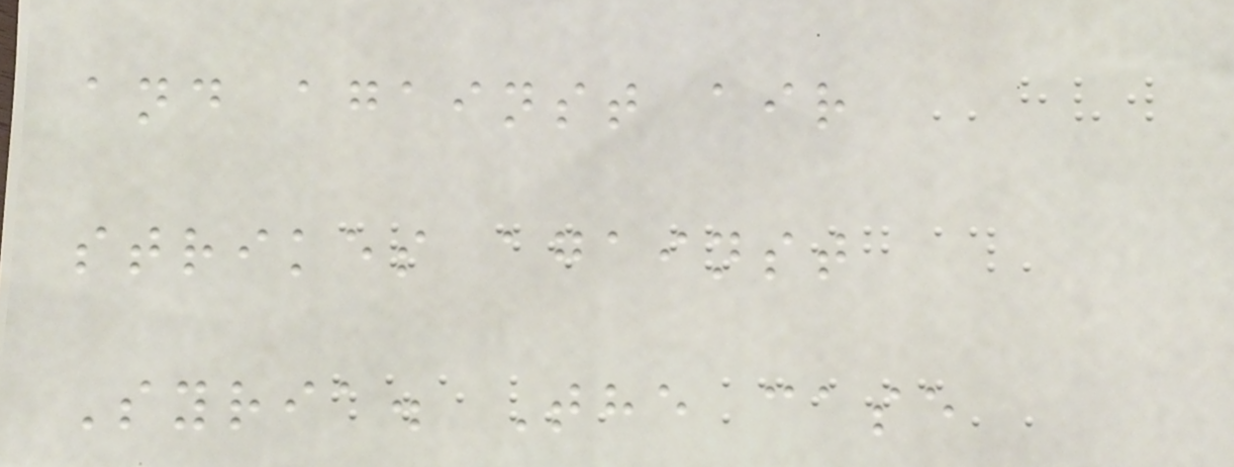and against air
strikes against
Syria. The case
